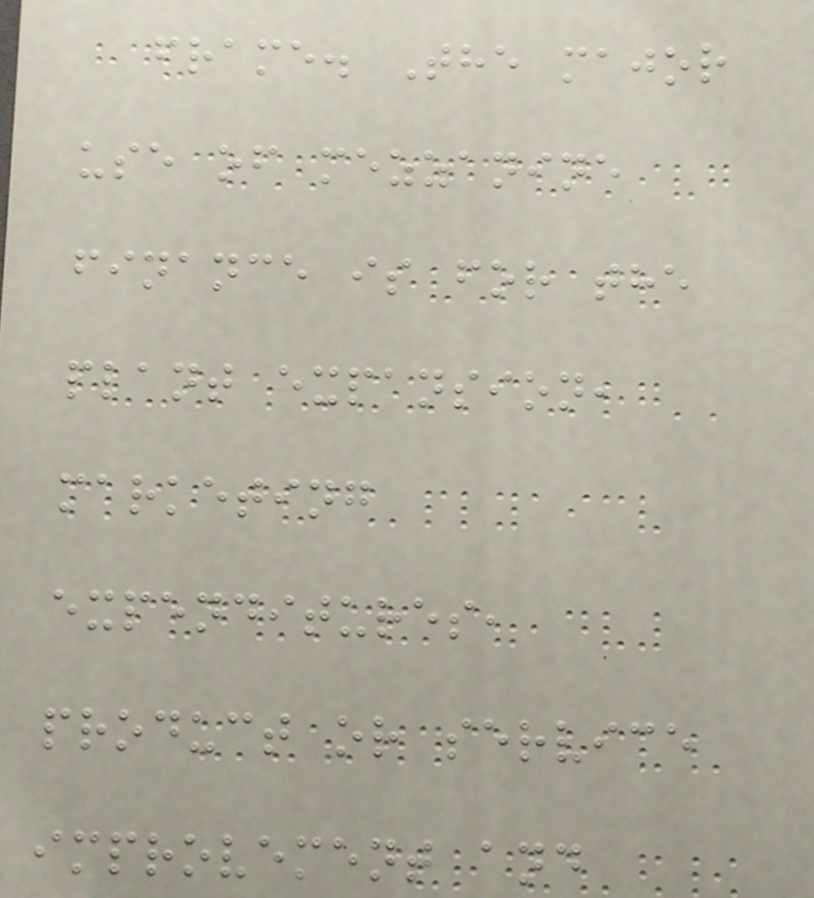frame. The major
use of mezzanine
finance is for the
plant expansion,
marketing
expenditures,
product or service
improvement and
